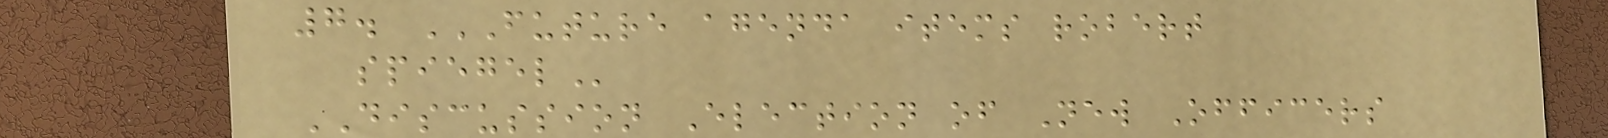7. FUTURE AGENDA ITEMS ROBERT
SPIEGEL
DISCUSSION Election of New Officers
